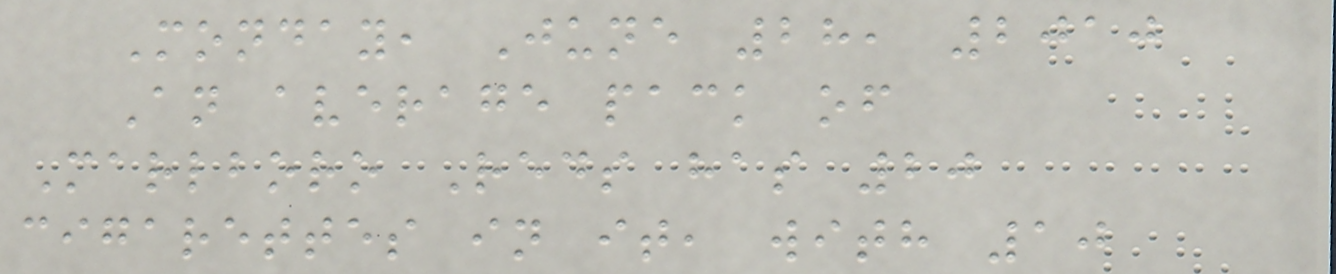Monday, June 28, 2010
An average pack of
Marlboro Reds has 20
cigarettes in it, with 10
